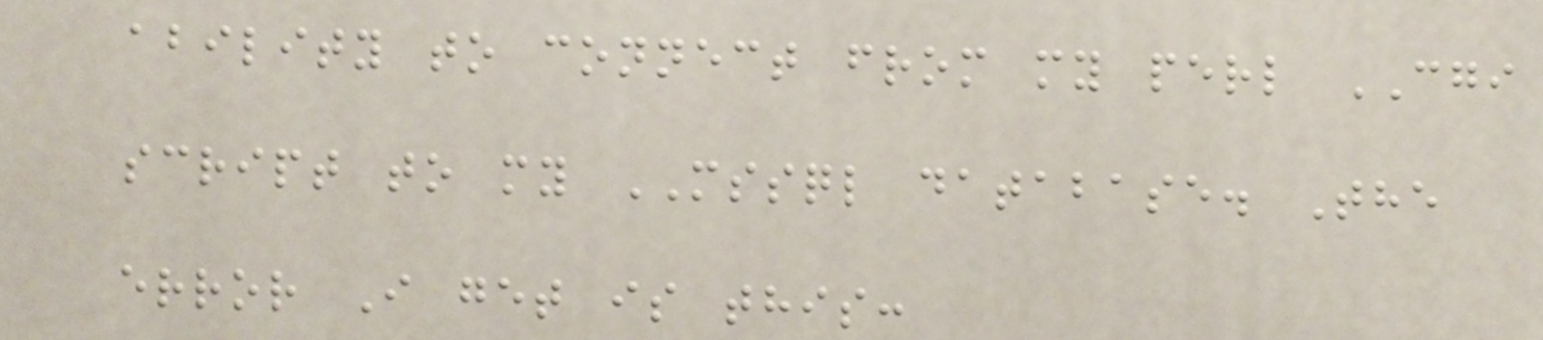ability to connect from my perl CGI
script to my MSSQL database. The
error I get is this:
